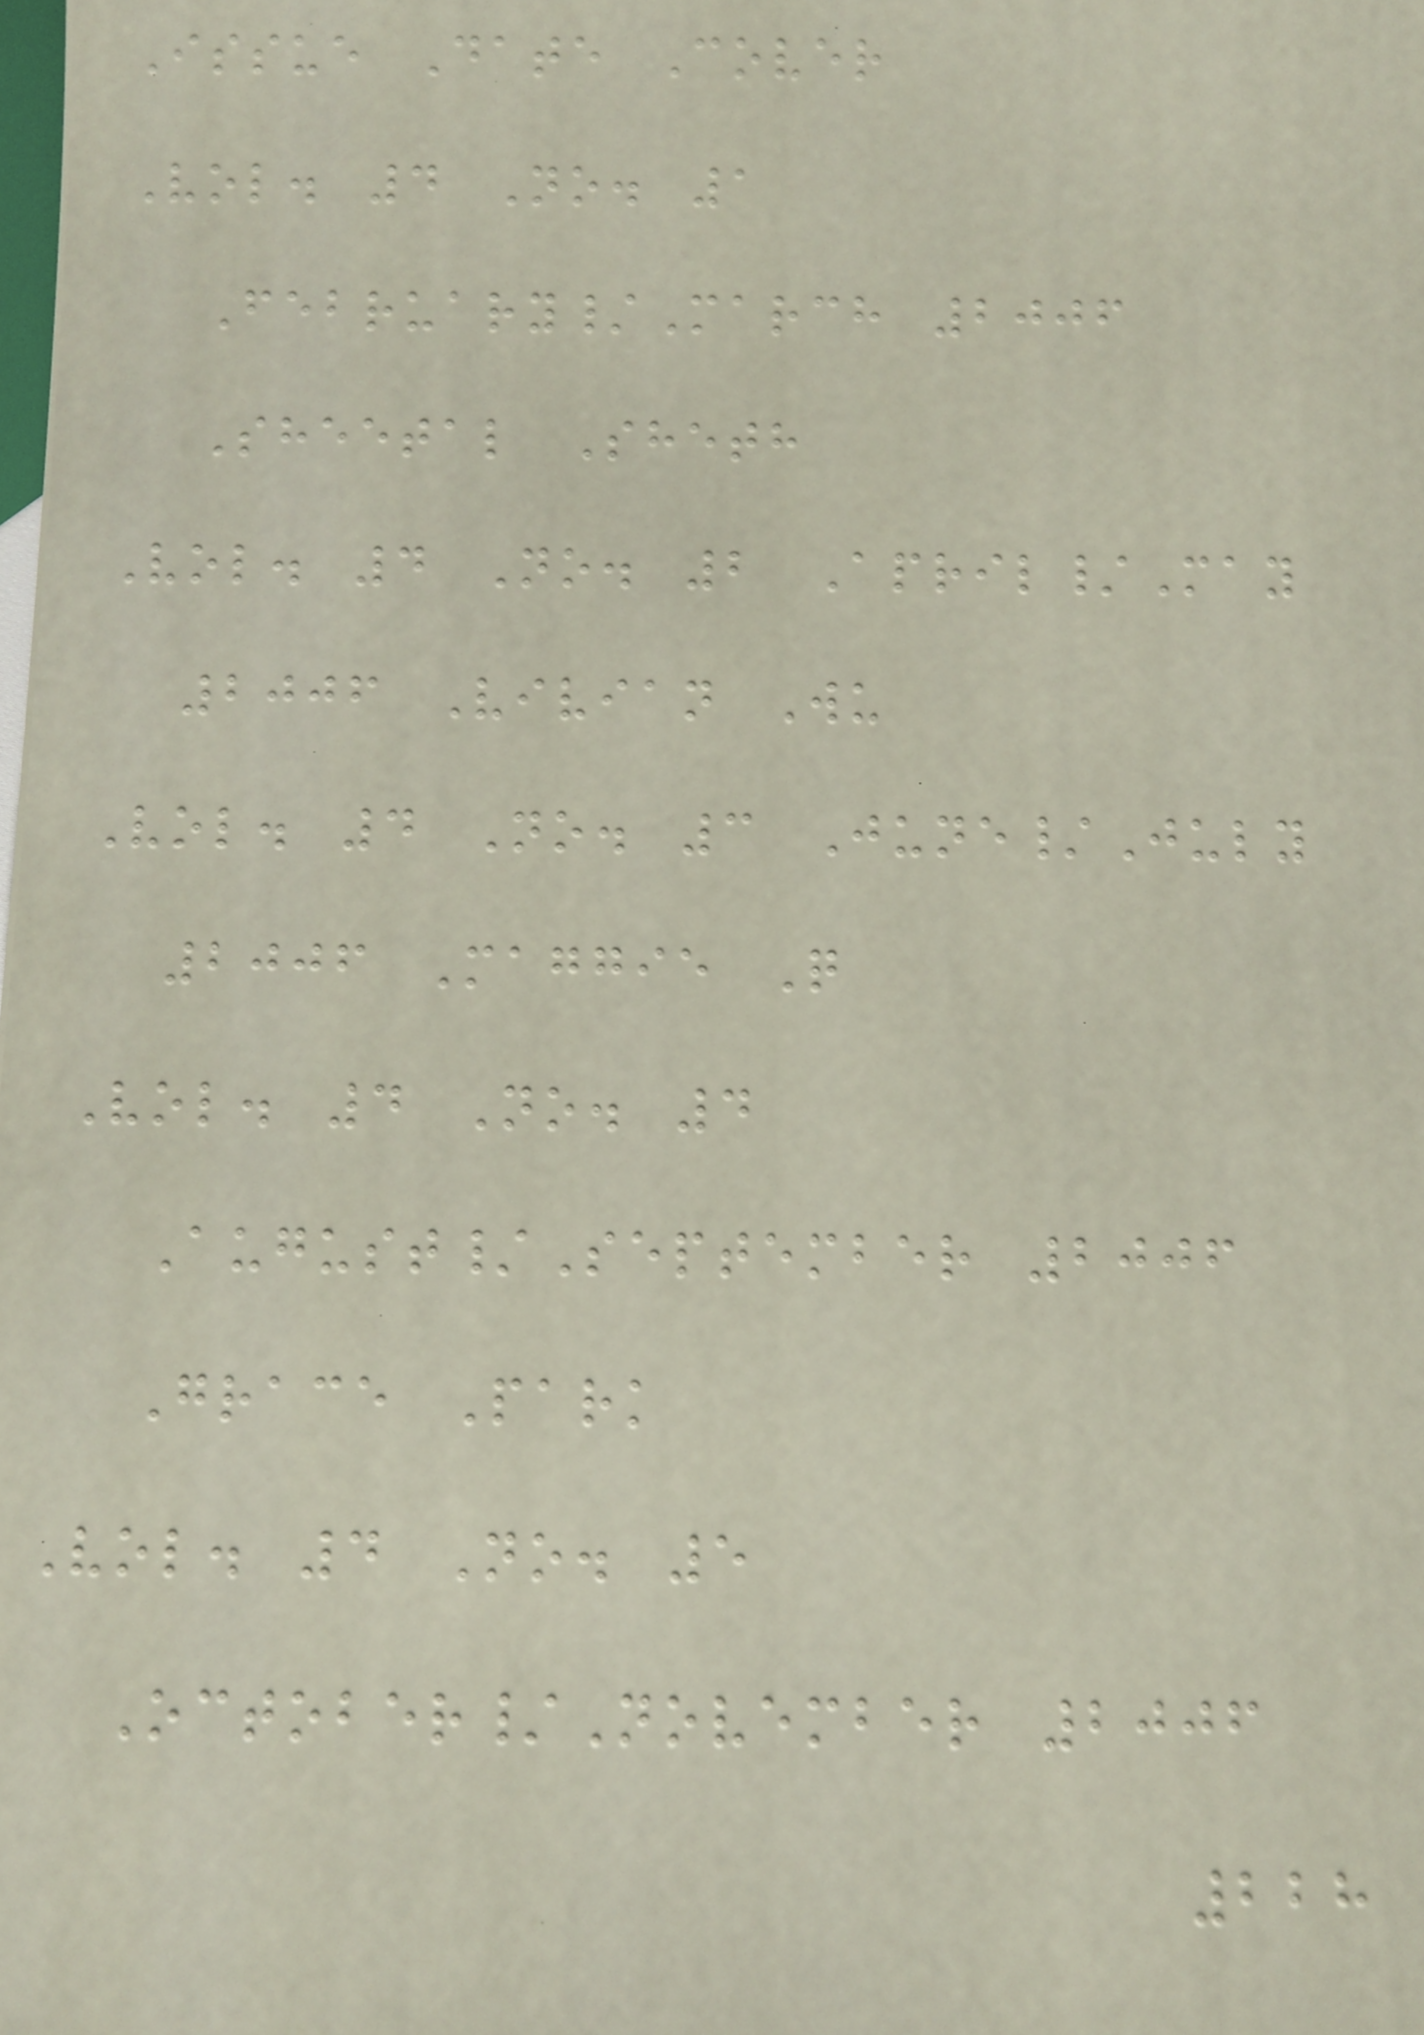Issue Date Cover
Vol. 4 No. 1
February/March 2006
Sheetal Sheth
Vol. 4 No. 2 April/May
2006 Vivian Wu
Vol. 4 No. 3 June/July
2006 Maggie Q
Vol. 4 No. 4
August/September 2006
Grace Park
Vol. 4 No. 5
October/November 2006
228
